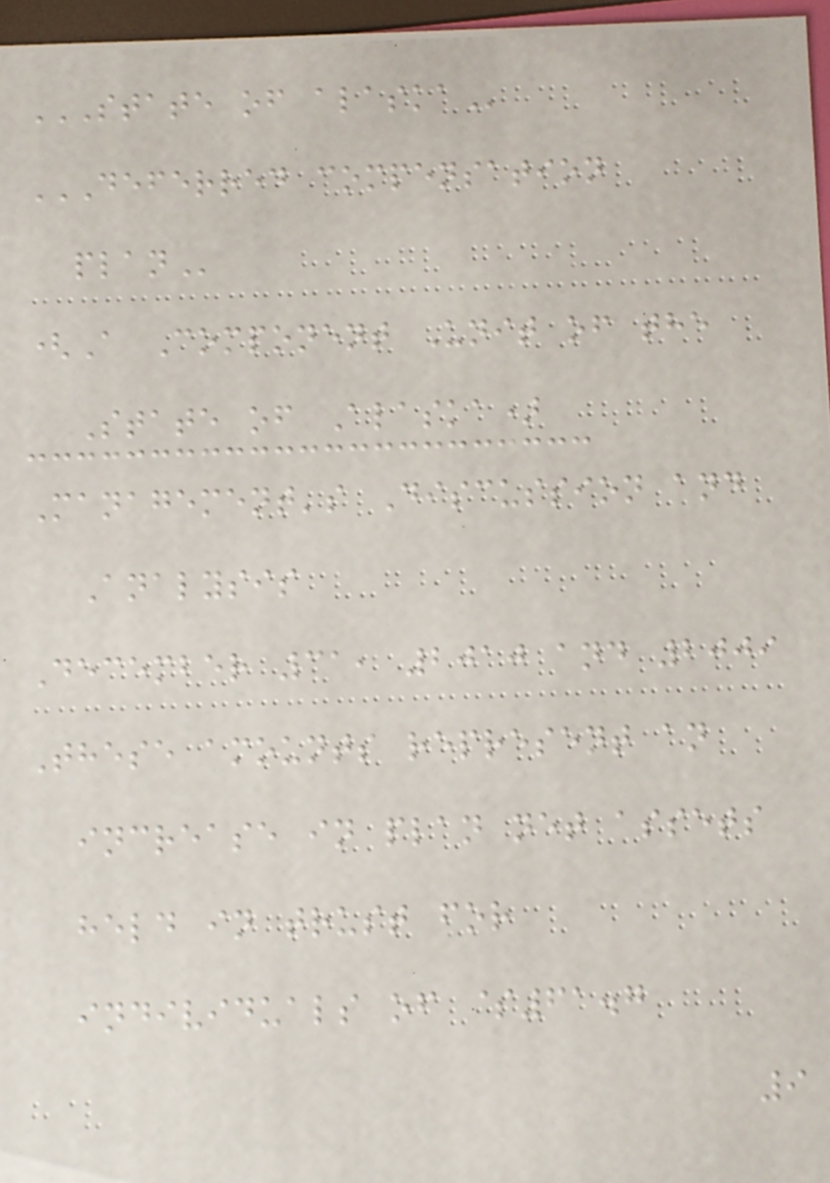STATE OF ALASKA
DEFERRED COMPENSATION
PLAN
(A Component Unit of the
State of Alaska)
Management's Discussion and
Analysis
December 31, 2010 and 2009
These amounts represent an
increase in plan net assets
held in trust for
individuals of $61.7
9
